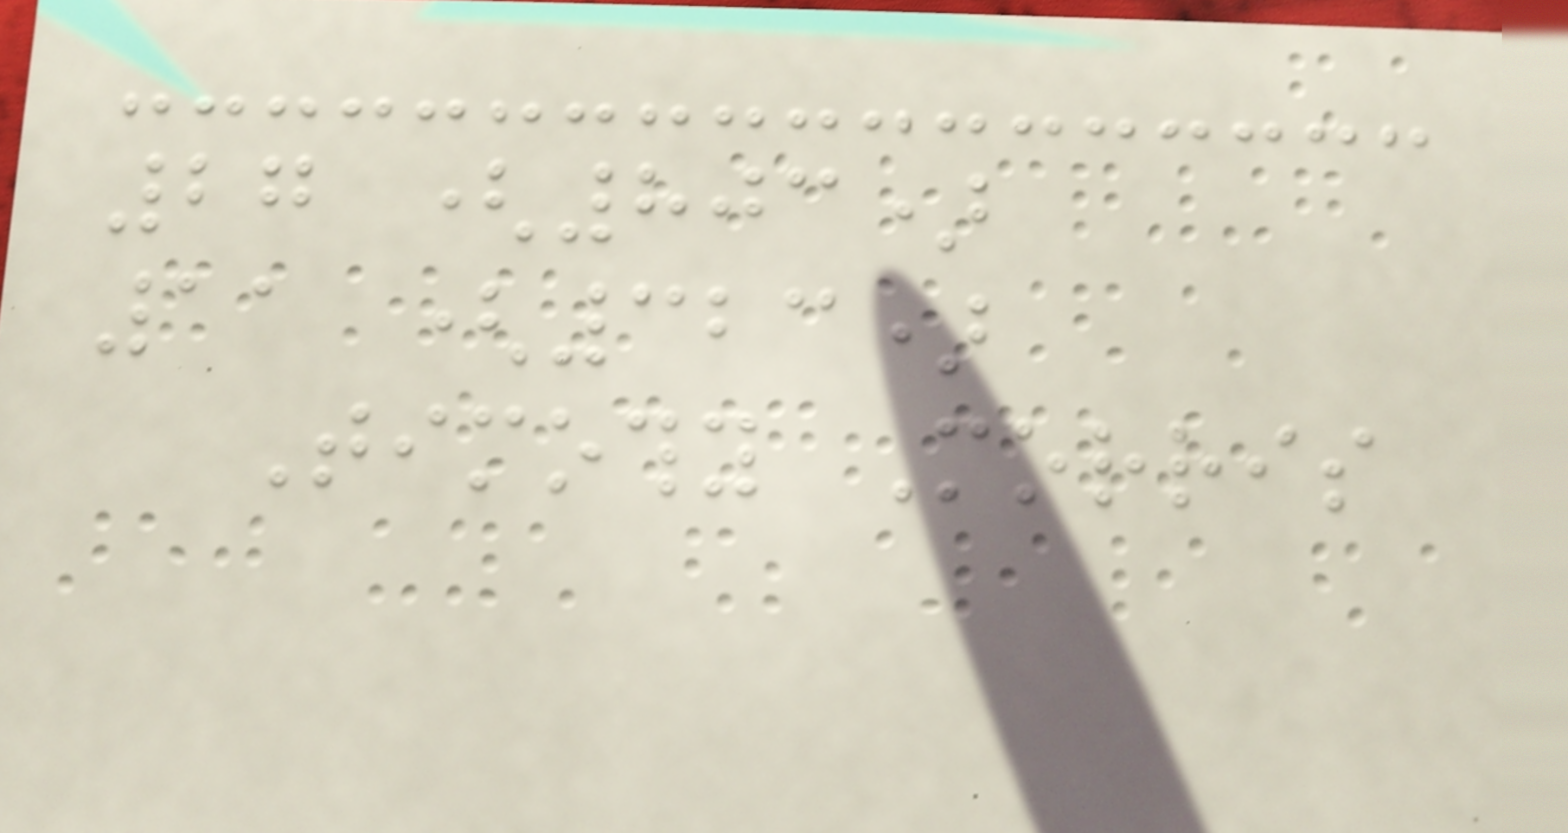27 (803)
11 (323)
Timothy Morris
